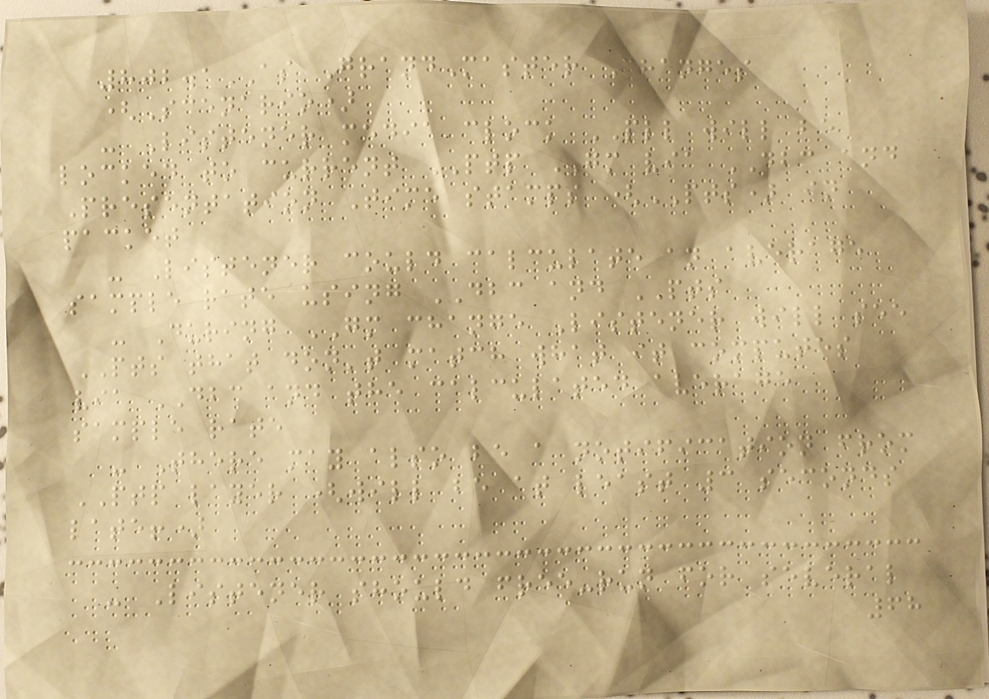802.1AS GrandMaster Changes
(Scenario)
- Listener media clock PLL will be
locked to current PTP GM via DBC and
Presentation Time stamps (PTS) in
packet
- Listener could calculate an average
sample rate using DBC and PTS
- During GM change Listener will see
PTS that don't match what it computes
via DBC and the calculated average
sample rate
- There may also be a notification from
PTP layer (will be at least 3 seconds
late!)
- Listener should free-run for several
68
